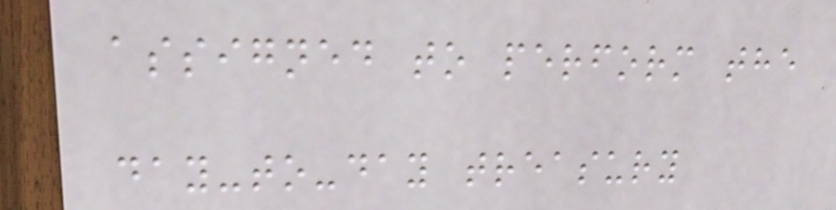assigned to perform the
day-to-day treasury
